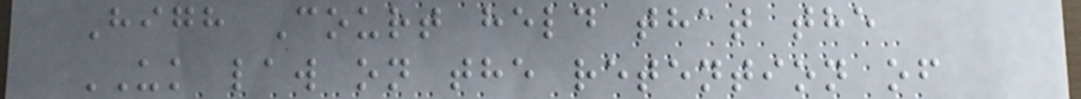High Court held that the
UK law on the retention of
